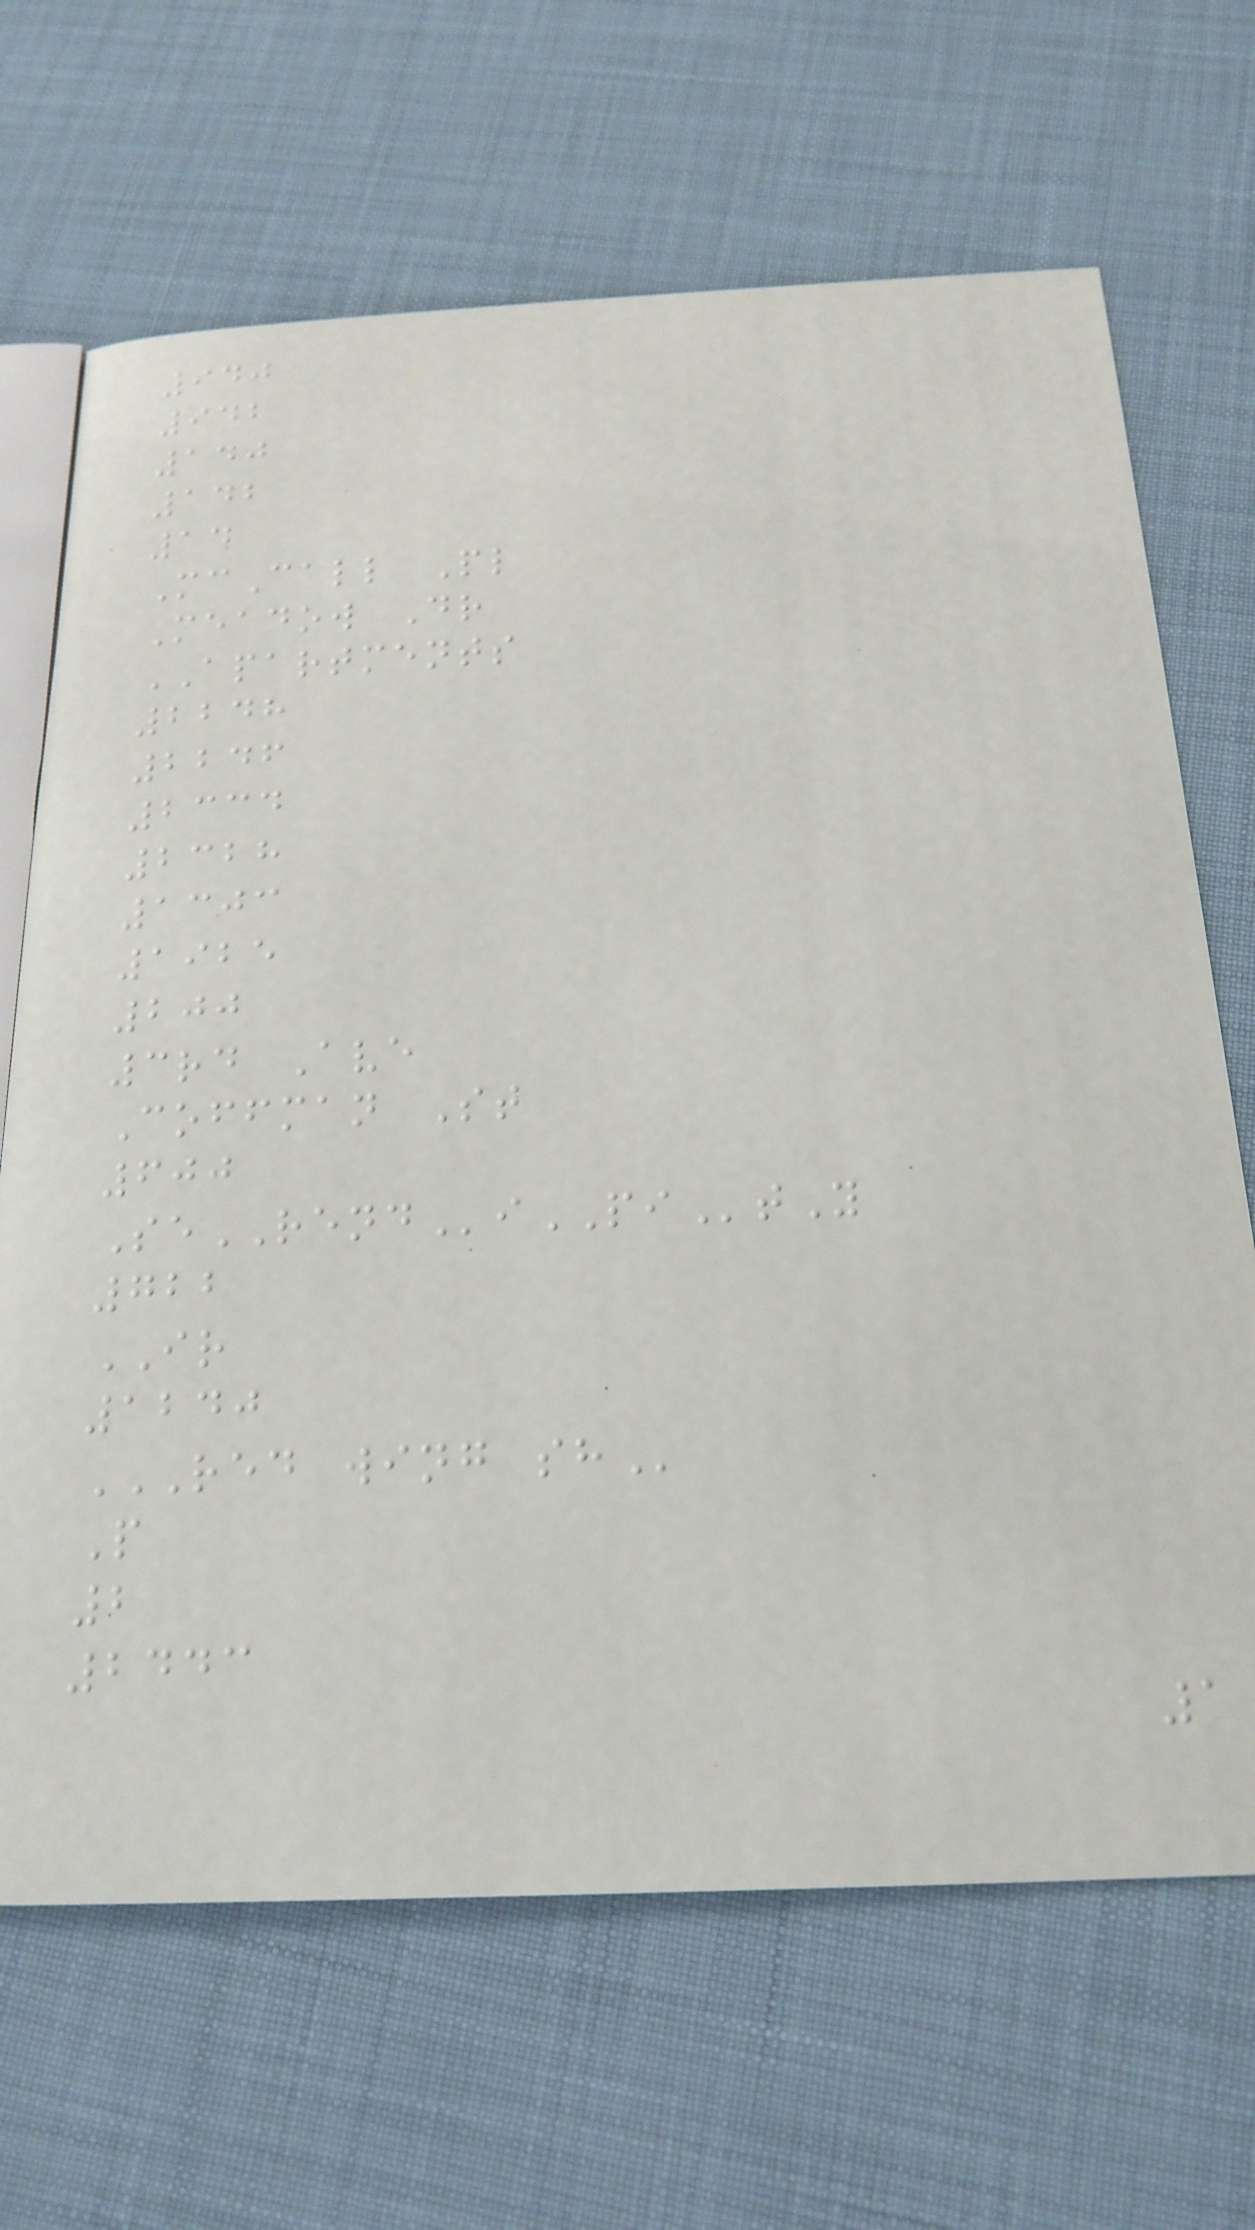940
942
140
142
14
McCall Pl
Meadow Dr
APARTMENTS
2248
2246
2334
2328
1303
1925
200
3rd Ave
Coffman St
600
SeRENDiPItY
722
IR
1240
RED WING SH
P
2
2443
1
